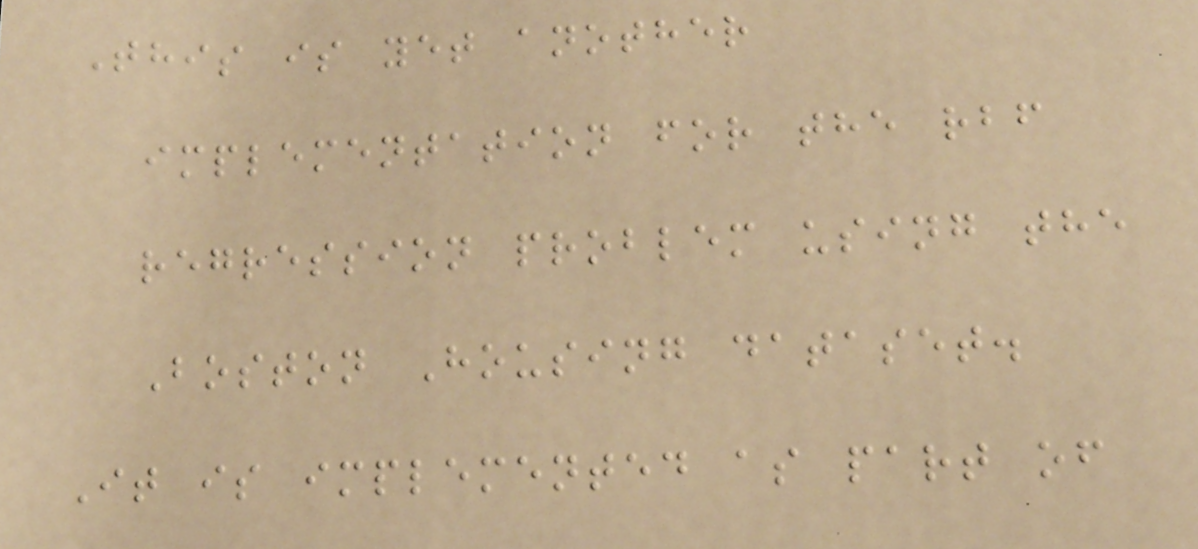This is yet another
implementation for the rbf
regression problem using the
Boston Housing dataset.
It is implemented as part of
